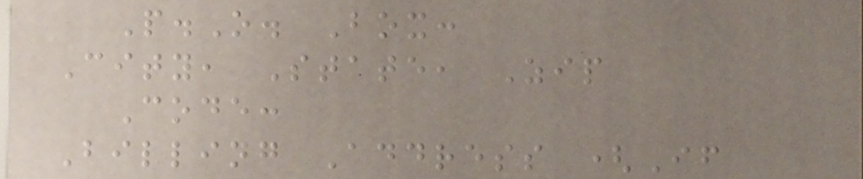P.O. Box:
City, State, Zip
Code:
Billing Address (If
